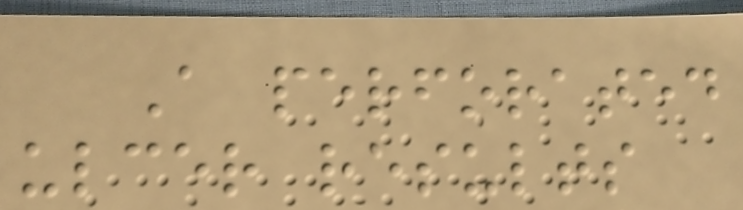A perforated
ulcer results
